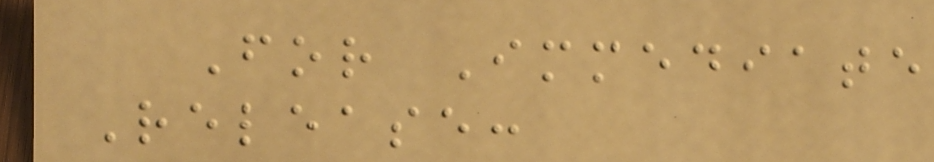For Immediate
Release:
